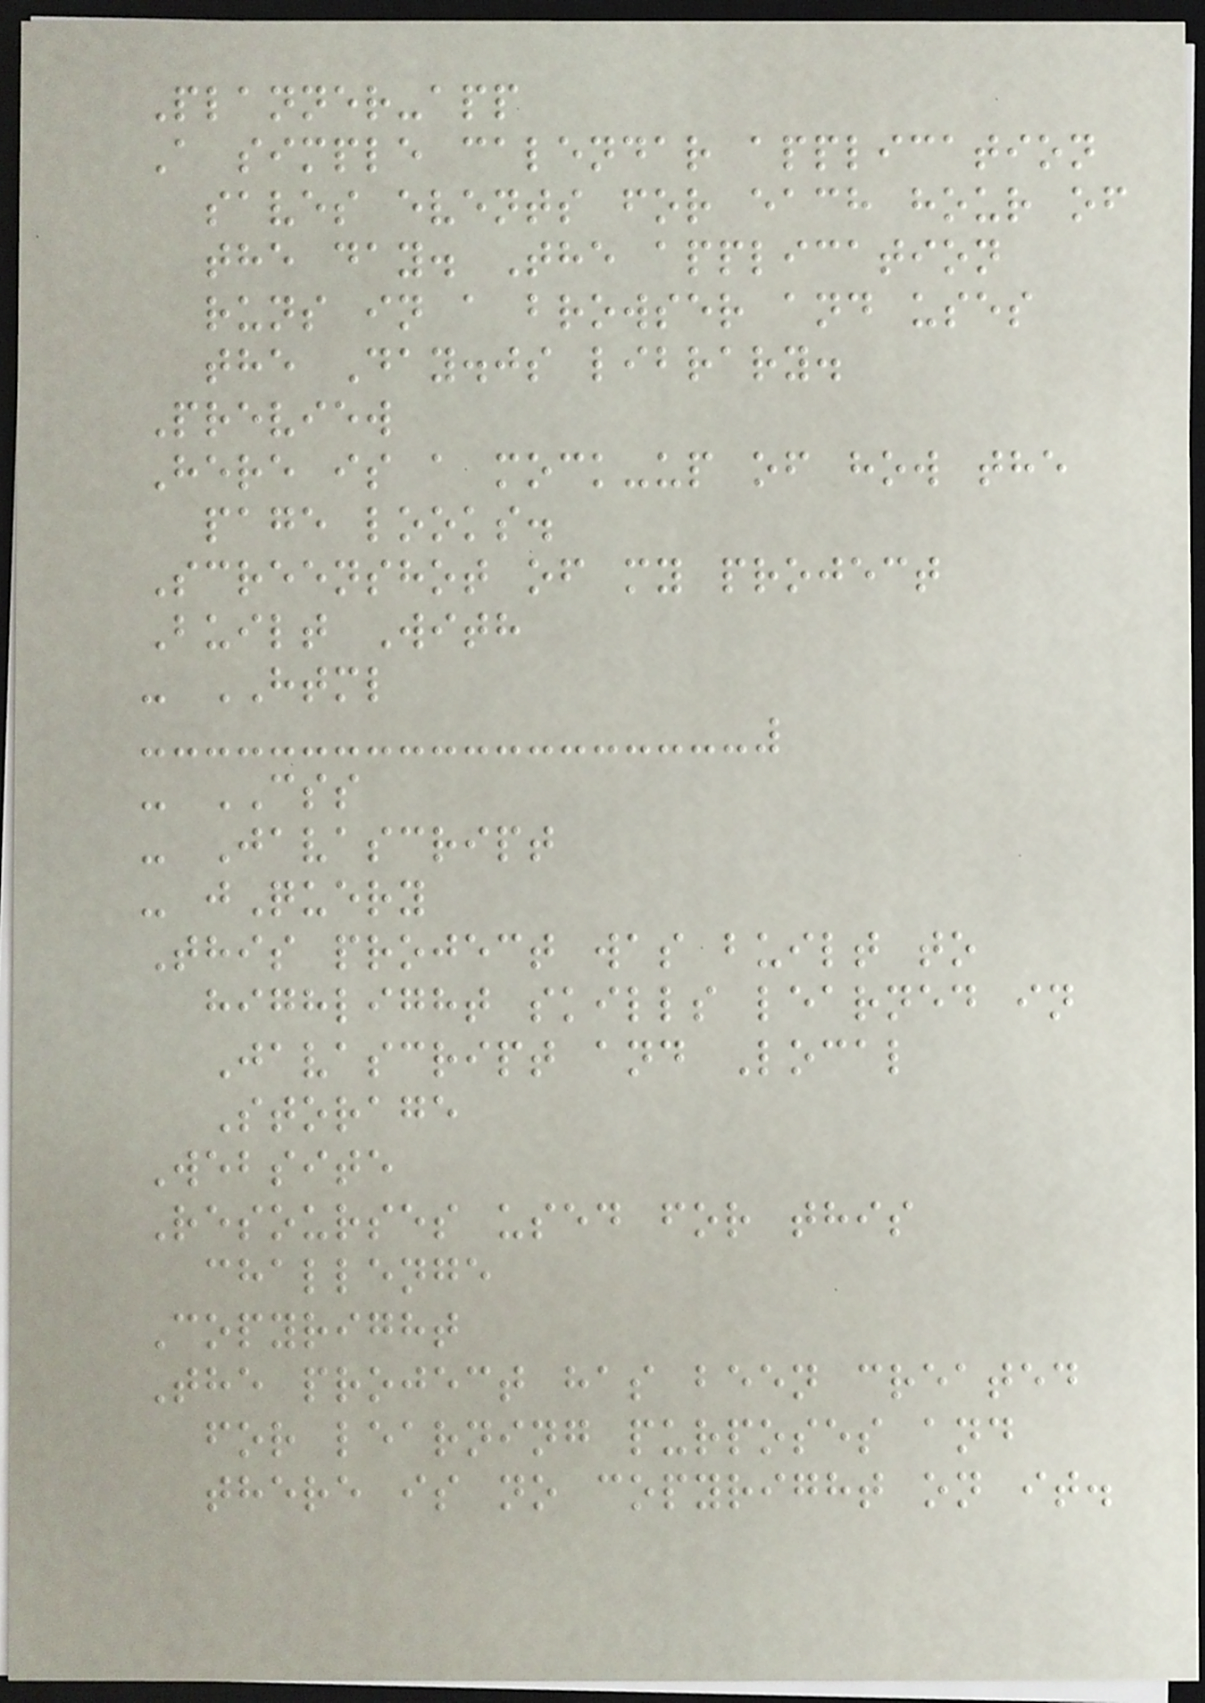Planner-app
A simple calendar application
saves events for each hour of
the day. The application
runs in a browser and uses
the Day.js library.
Preview
Here is a mock-up of how the
page looks.
Screenshot of my project
Built With
- HTML
- CSS
- Javascript
- jQuery
This project was built to
highlight skills learned in
Javascript and Local
Storage
Website
Resourses used for this
challenge
Copyright
The project has been created
for learning purposes and
there is no copyright on it.
